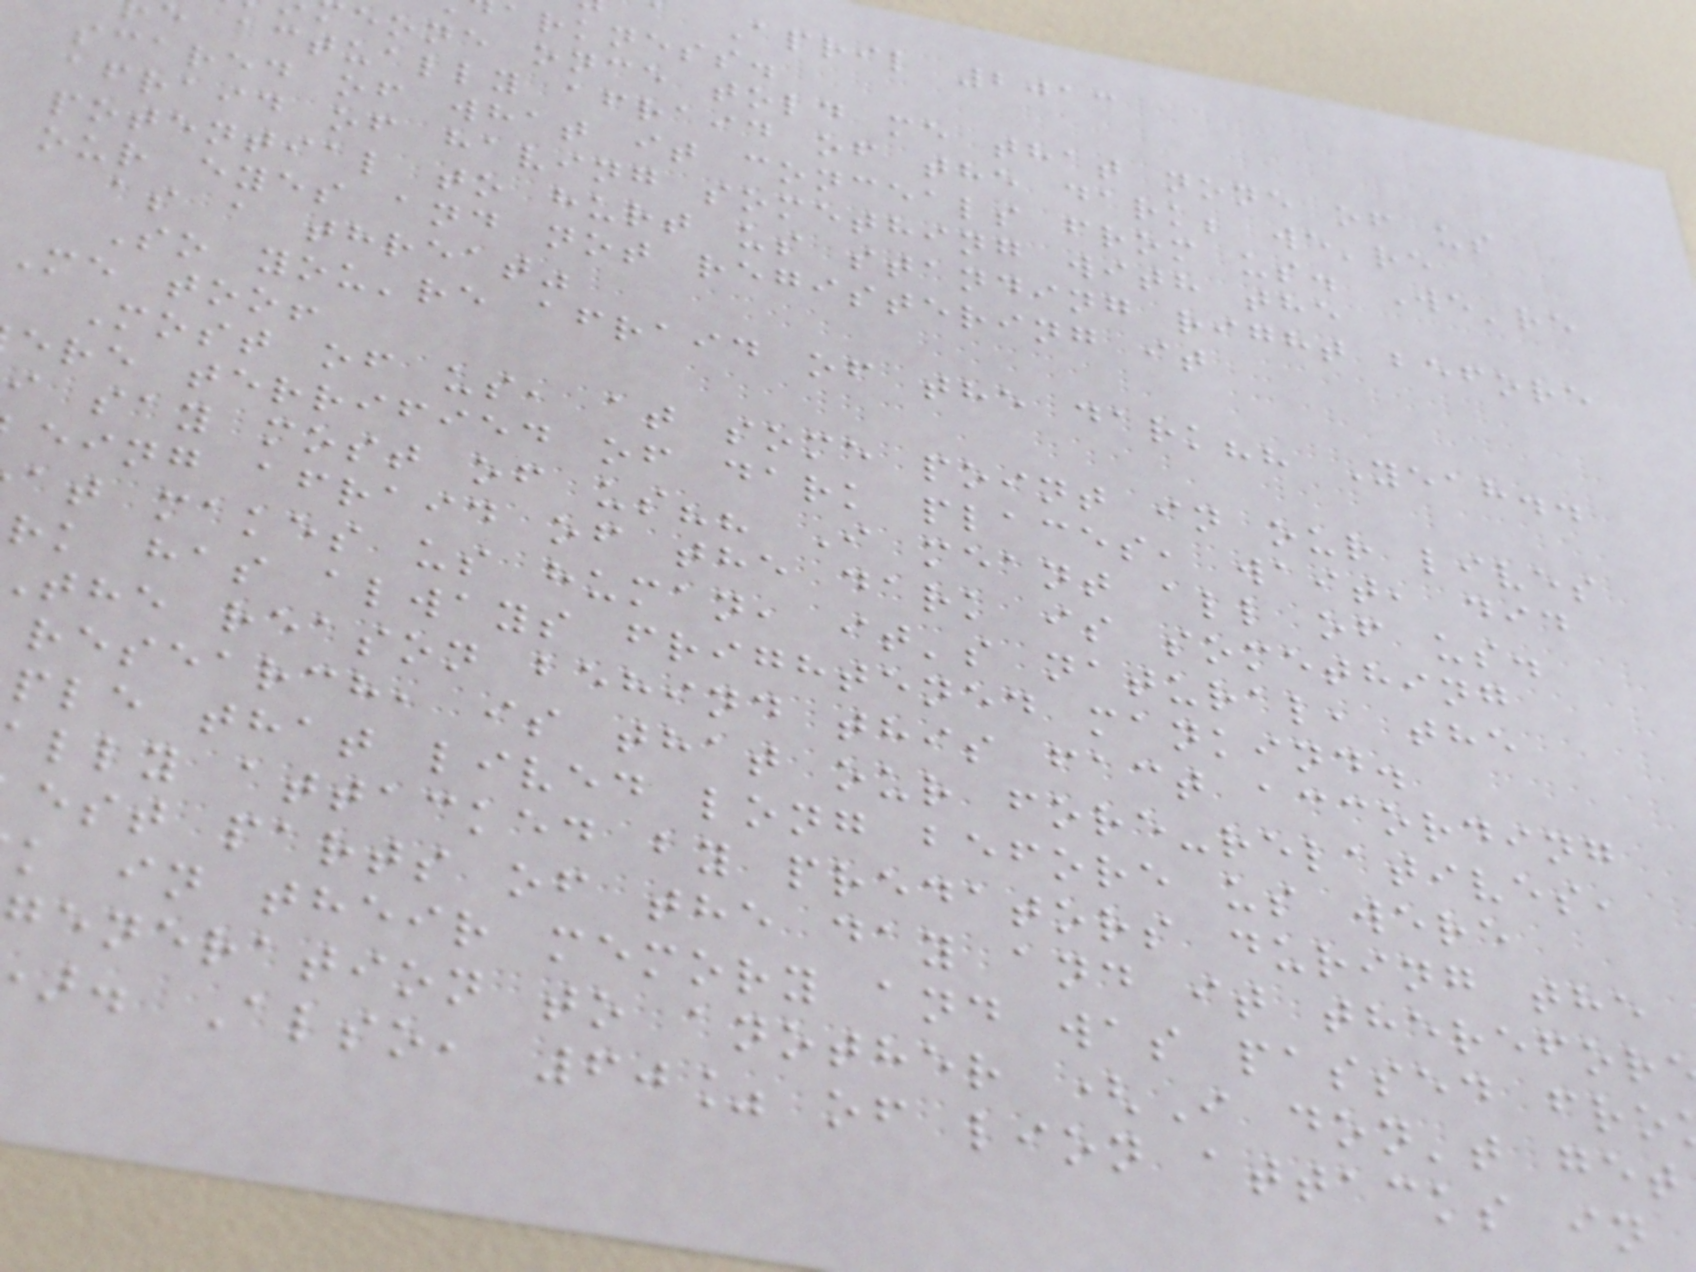April 2013
arkness.
eone once told me that none of us
e actually afraid of the dark; we're
scared of what it conceals from us. We're
afraid of having something with the
potential to hurt us standing right before
our eyes and not registering it
as a threat"
So you're afraid of the dark?? Yeah..
Me too!
Most of us, at some point in our lives
ere terrified of dark places, wait, did
i say most of us?? I meant all of us.
eing afraid of the dark is something
at makes us human, it's natural, the
rk has always frightened mankind.
the reason behind this fact according
research, is that our fore-relatives,
ple that lived long before us were
lly attacked by predators during the
est parts of the day and it therefor
k in their memory and was passed fro
generation to another (I don't get
. Also, 60% of lion attacks in
